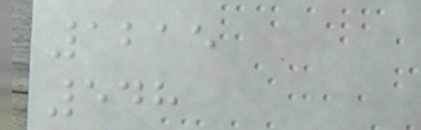1215
548
